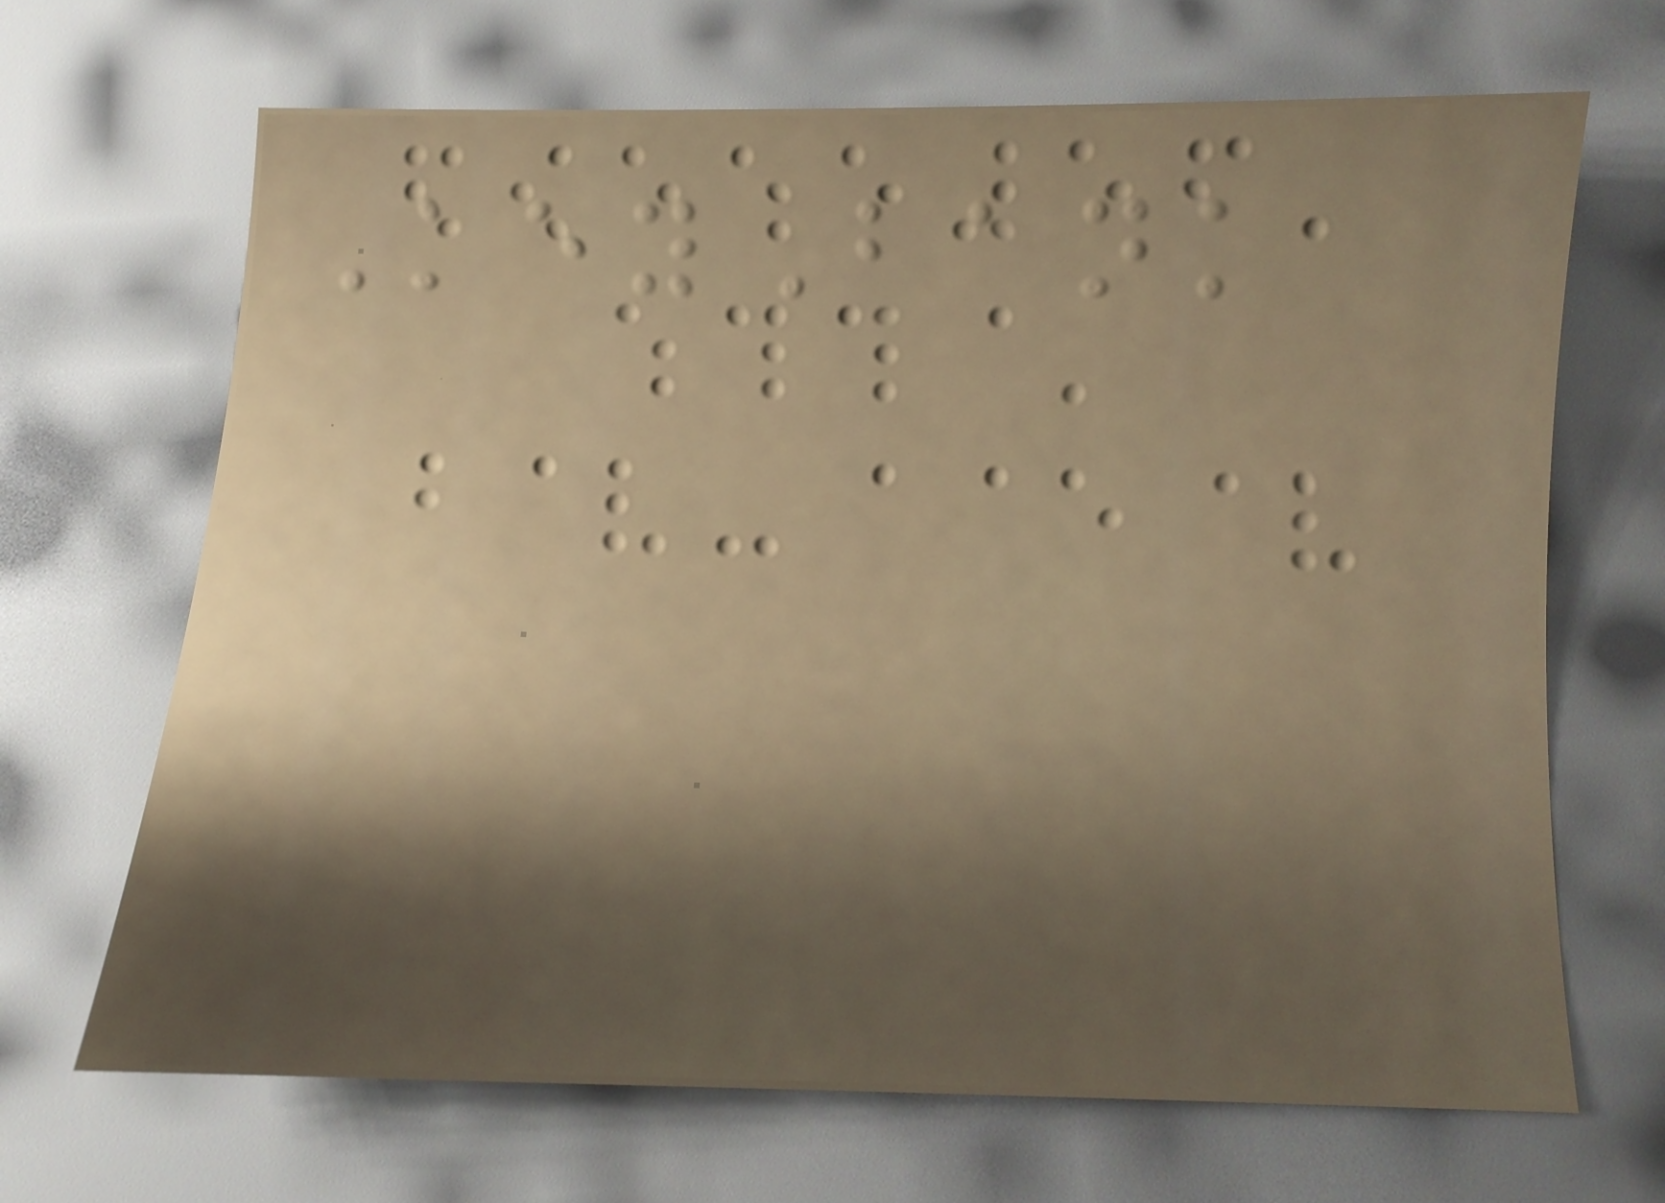KeyBank
